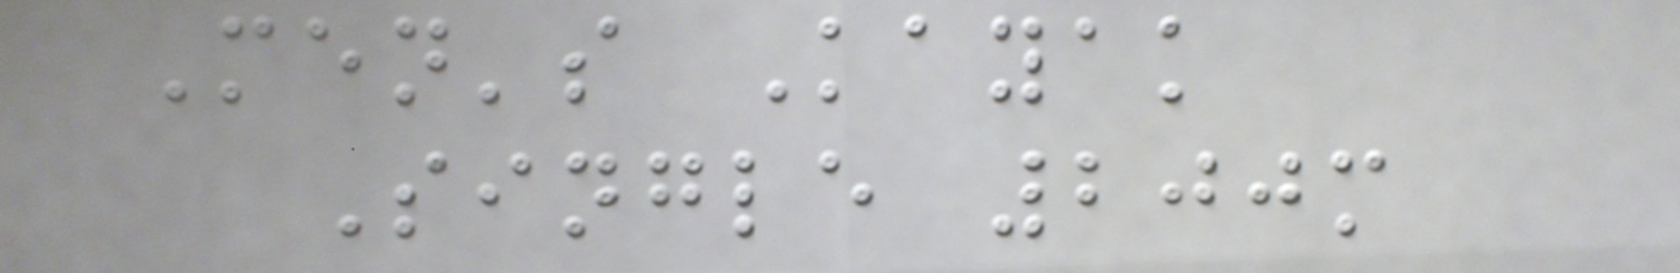Men's Kayak
Single 200m
